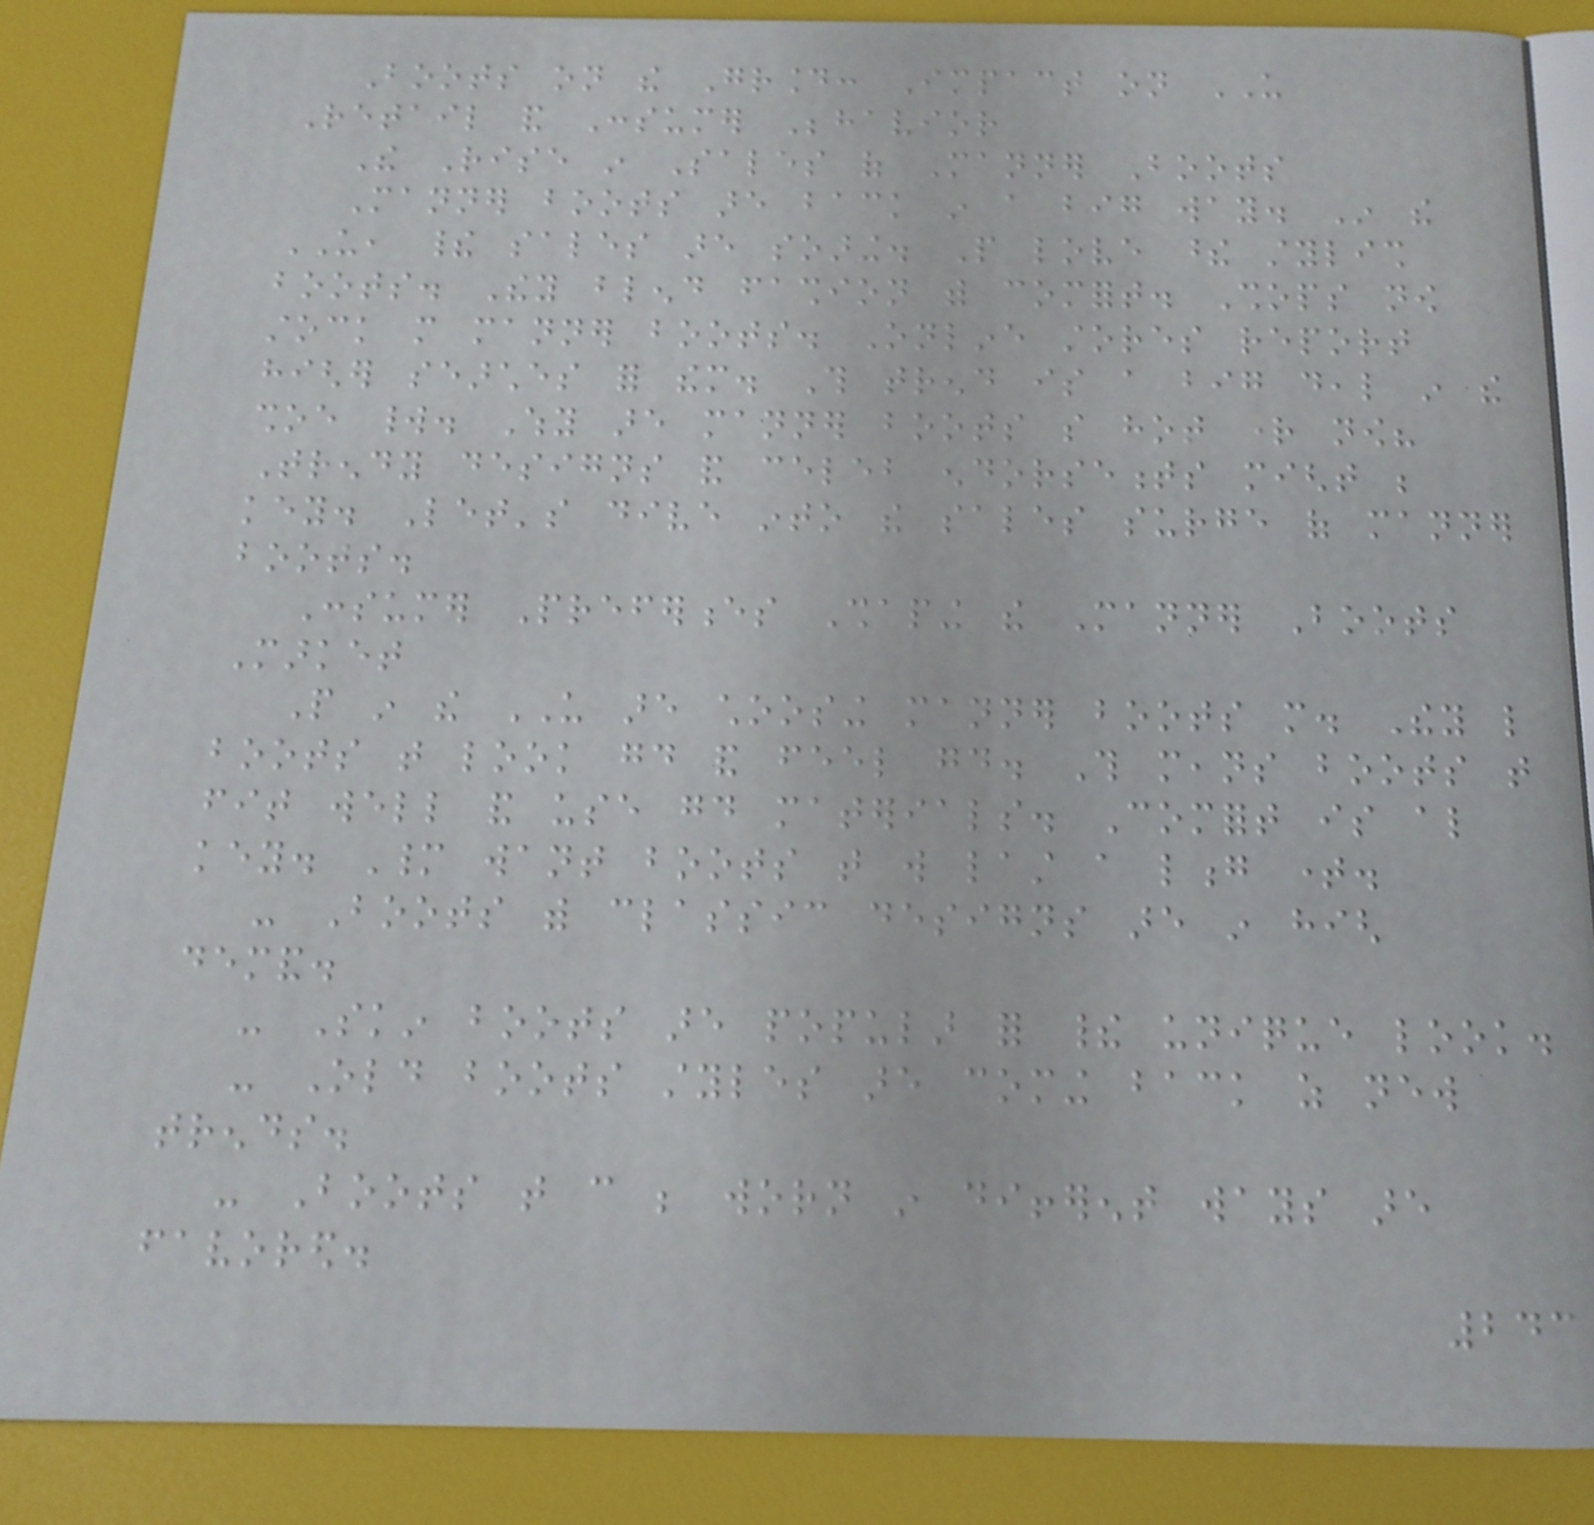Boots on the Ground: Impact on US
Retail and Consumer Behavior
The Rise in Sales of Manner Boots
Manner boots are back in a big way. In the
US, their sales are soaring. People love these stylish
boots. They blend fashion with comfort. Shops now
stock more manner boots. Online stores report
higher searches for them. This trend is a big deal in the
shoe world. Why are manner boots so hot right now?
Trendy designs and celeb endorsements might be
key. Let's dive into the sales surge of manner
boots.
Consumer Preferences Shaping the Manner Boots
Market
People in the US are choosing manner boots more. They like
boots that look good and feel good. This means boots that
fit well and use good materials. Comfort is also
key. Many want boots that will last a long time.
- Boots with classic designs are in high
demand.
- Skin boots are popular for their unique look.
- Old boots styles are coming back as new
trends.
- Boots that can be worn in different ways are
favored.
243
